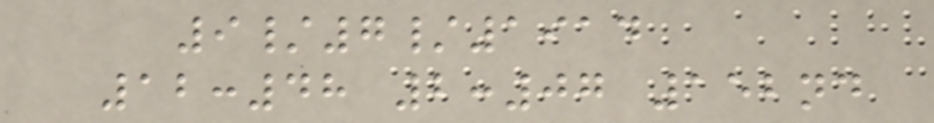9/7/1914
12:48 2:07 152nd
